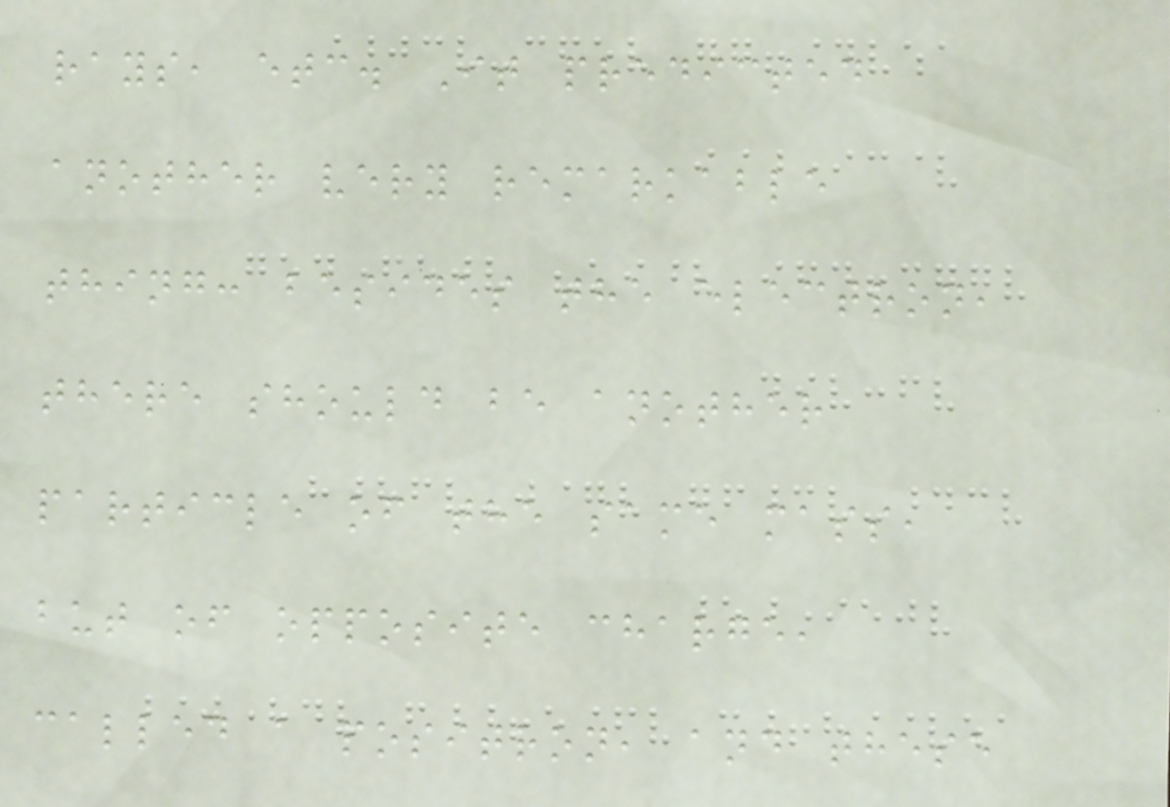rays, etc. It predicted
another very remarkable
thing: besides the electron,
there should be another
particle of the same mass,
but of opposite charge,
called a positron, and these
